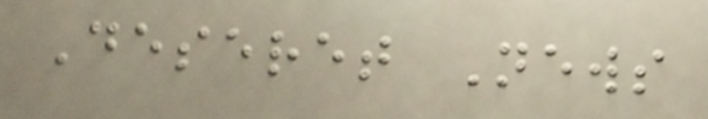Deseret News
